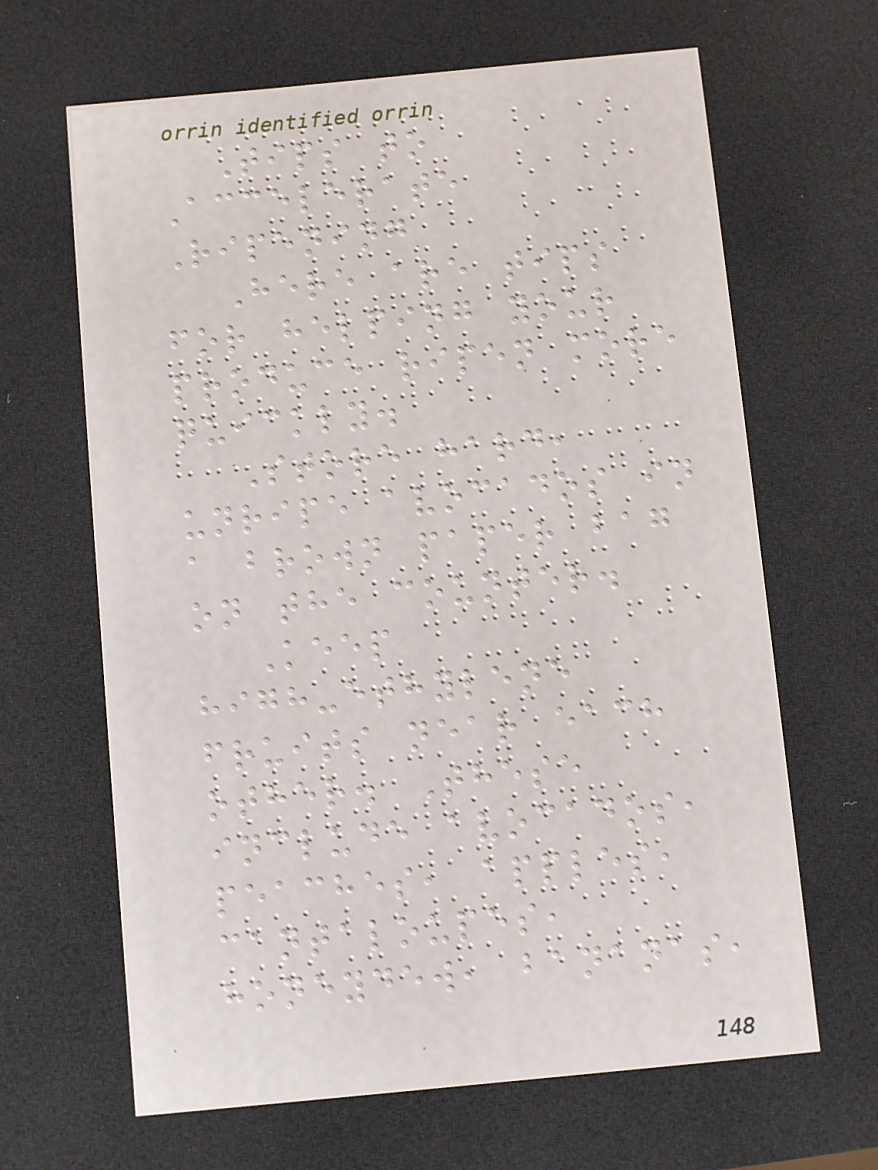Tips to
Accelerate
Ripening
Here are tips
for helping your
produce ripen more
quickly.
Store hard,
unripe avocados in
a brown paper bag
on the counter.
Keep
high-ethylene
fruits near each
other. These
include avocados,
peaches, apples,
cantaloupes,
honeydew, bananas,
